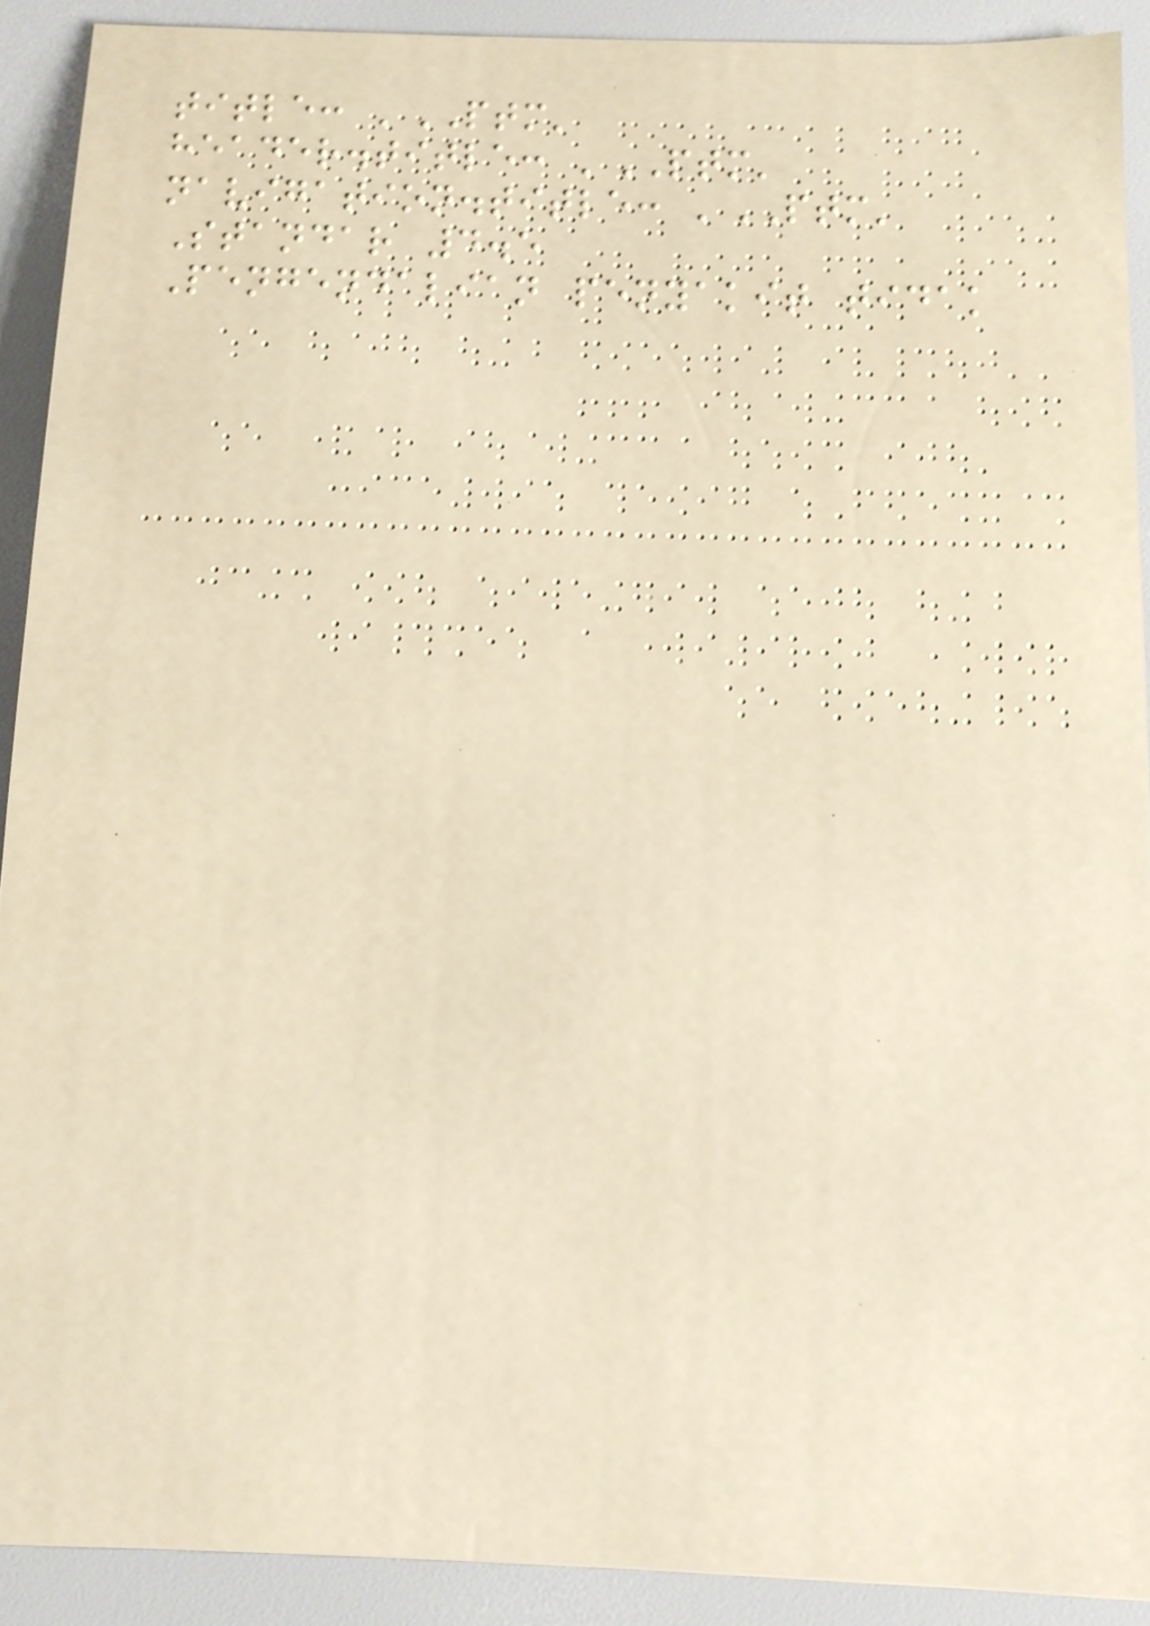title: 'PTM'
header.title: 'PTM'
navigation.title: 'PTM'
Standar 4.5
Pengendalian penyakit tidak
